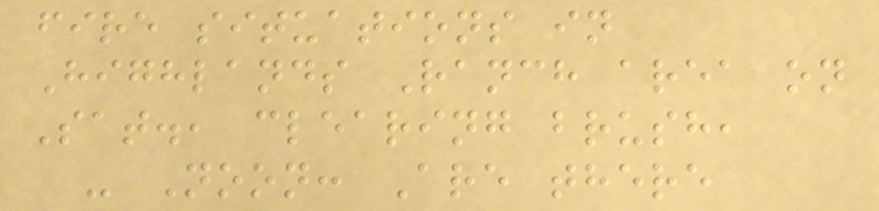fire situations in
Highlands Ranch area on
Sat., clearing brush,
- Noon: Are there
